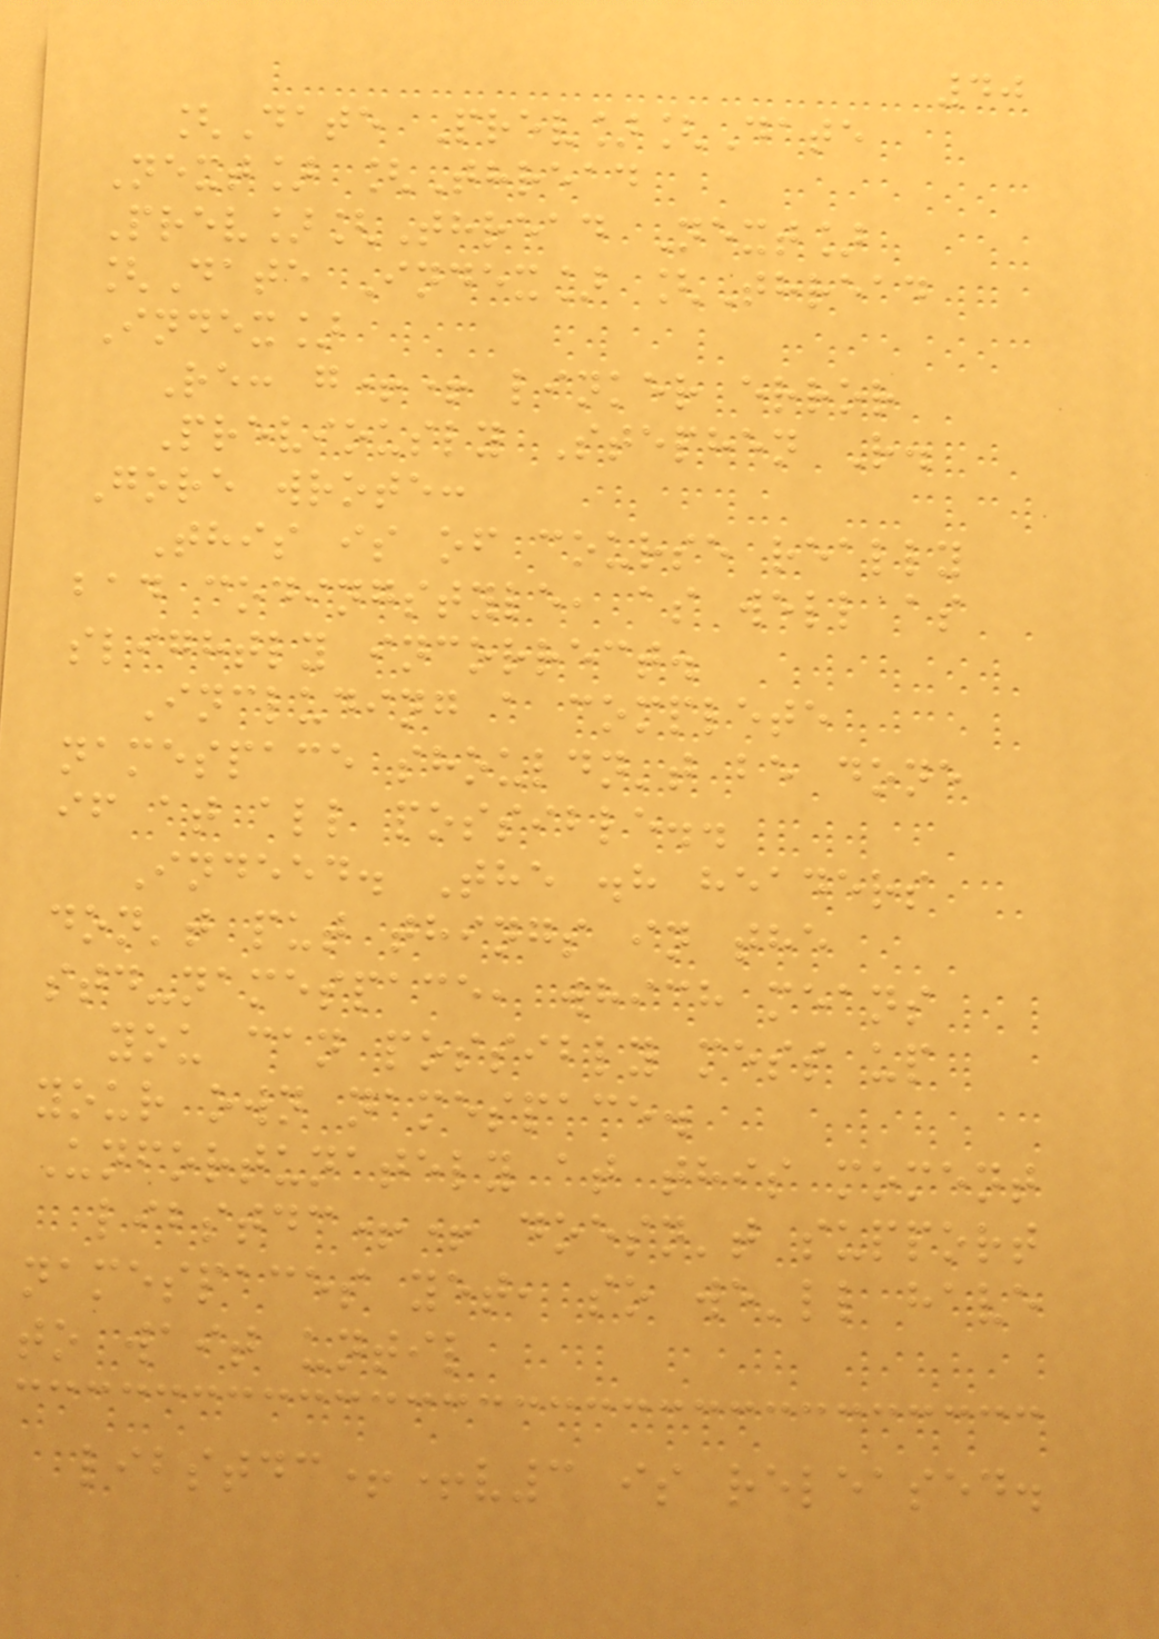40
[Date Prev][Date
Next] [Thread
Prev][Thread Next]
[Date Index] [Thread
Index]
Re: g++ linker error
Previously Stephen R.
Gore wrote:
This is of course really
bad codingstyle, as well as
slightly incorrect.
Including a complete
namespace shouldn't be done
if at all possible..
Indeed. The .h headers
don't put things in the
std-namespace, which means
you can possibly mess up
your own namespace.
Unfortunately at this moment
libstdc++ doesn't support
namespaces yet, so we'll have
to wait until
libstdc++v3 is released.
